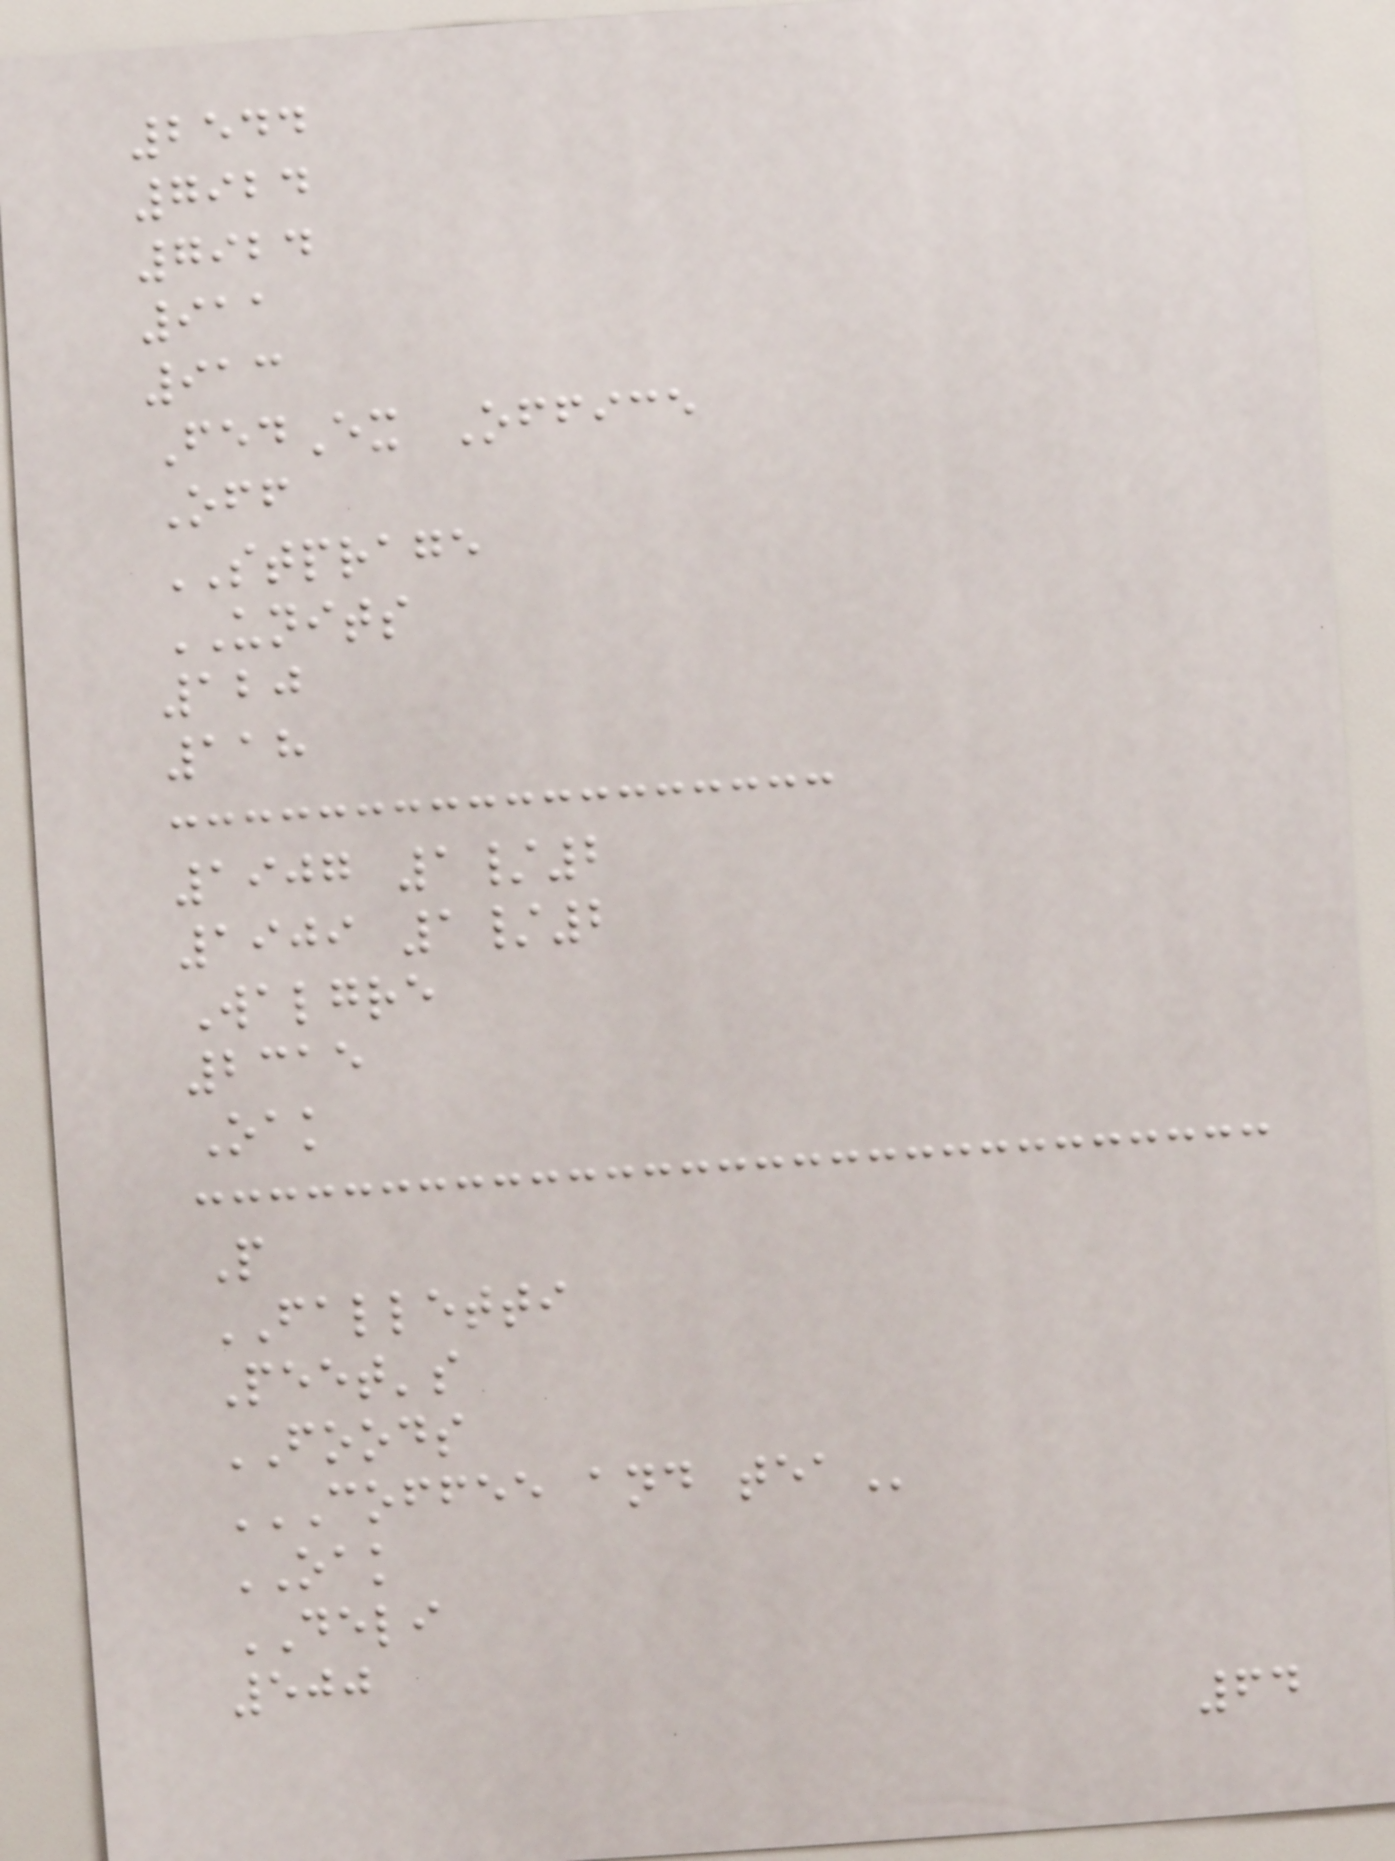2544
7924
7924
911
913
FedEx Office
Off
STPRAGE
UNITS
120
118
1907 1/2
1909 1/2
Walgre
2315
Oak
P
FALLETTI
Peet's
FOODS
COFFEE AND TEA
OAK
DELI
500
64
